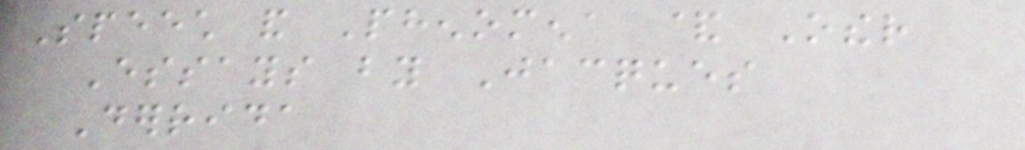Speech and Phenomena & Other
Essays by Jacques
Derrida
